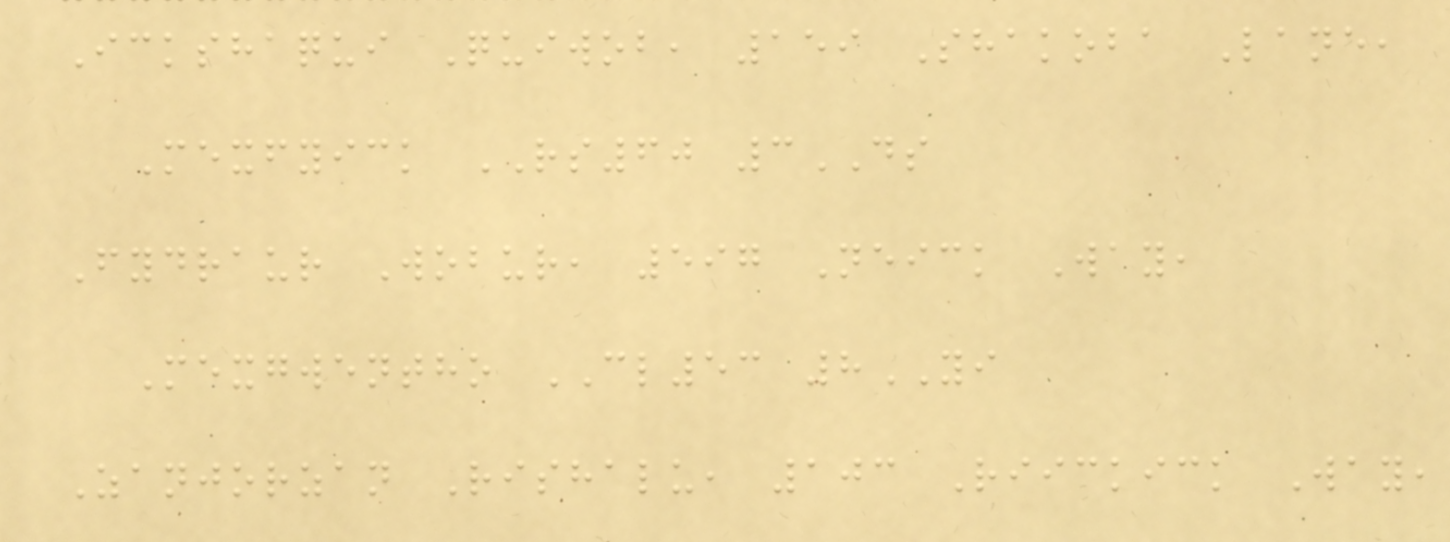Ickshaqui Quiwob, 159 Shakoba Lane,
Mexfyick RS60 3DS
Fydraur Wobur, 597 Neick Way,
Mexgwentho CL53 8YI
Zanjorzan Rishalu, 103 Riickick Way,
